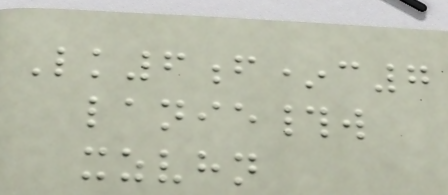Lk6f*c7
lanie#w
xzvhn
